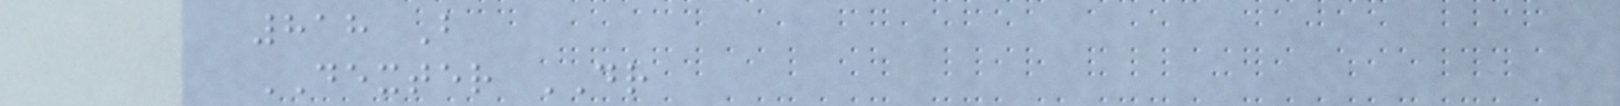818 B
DEXTER DR
